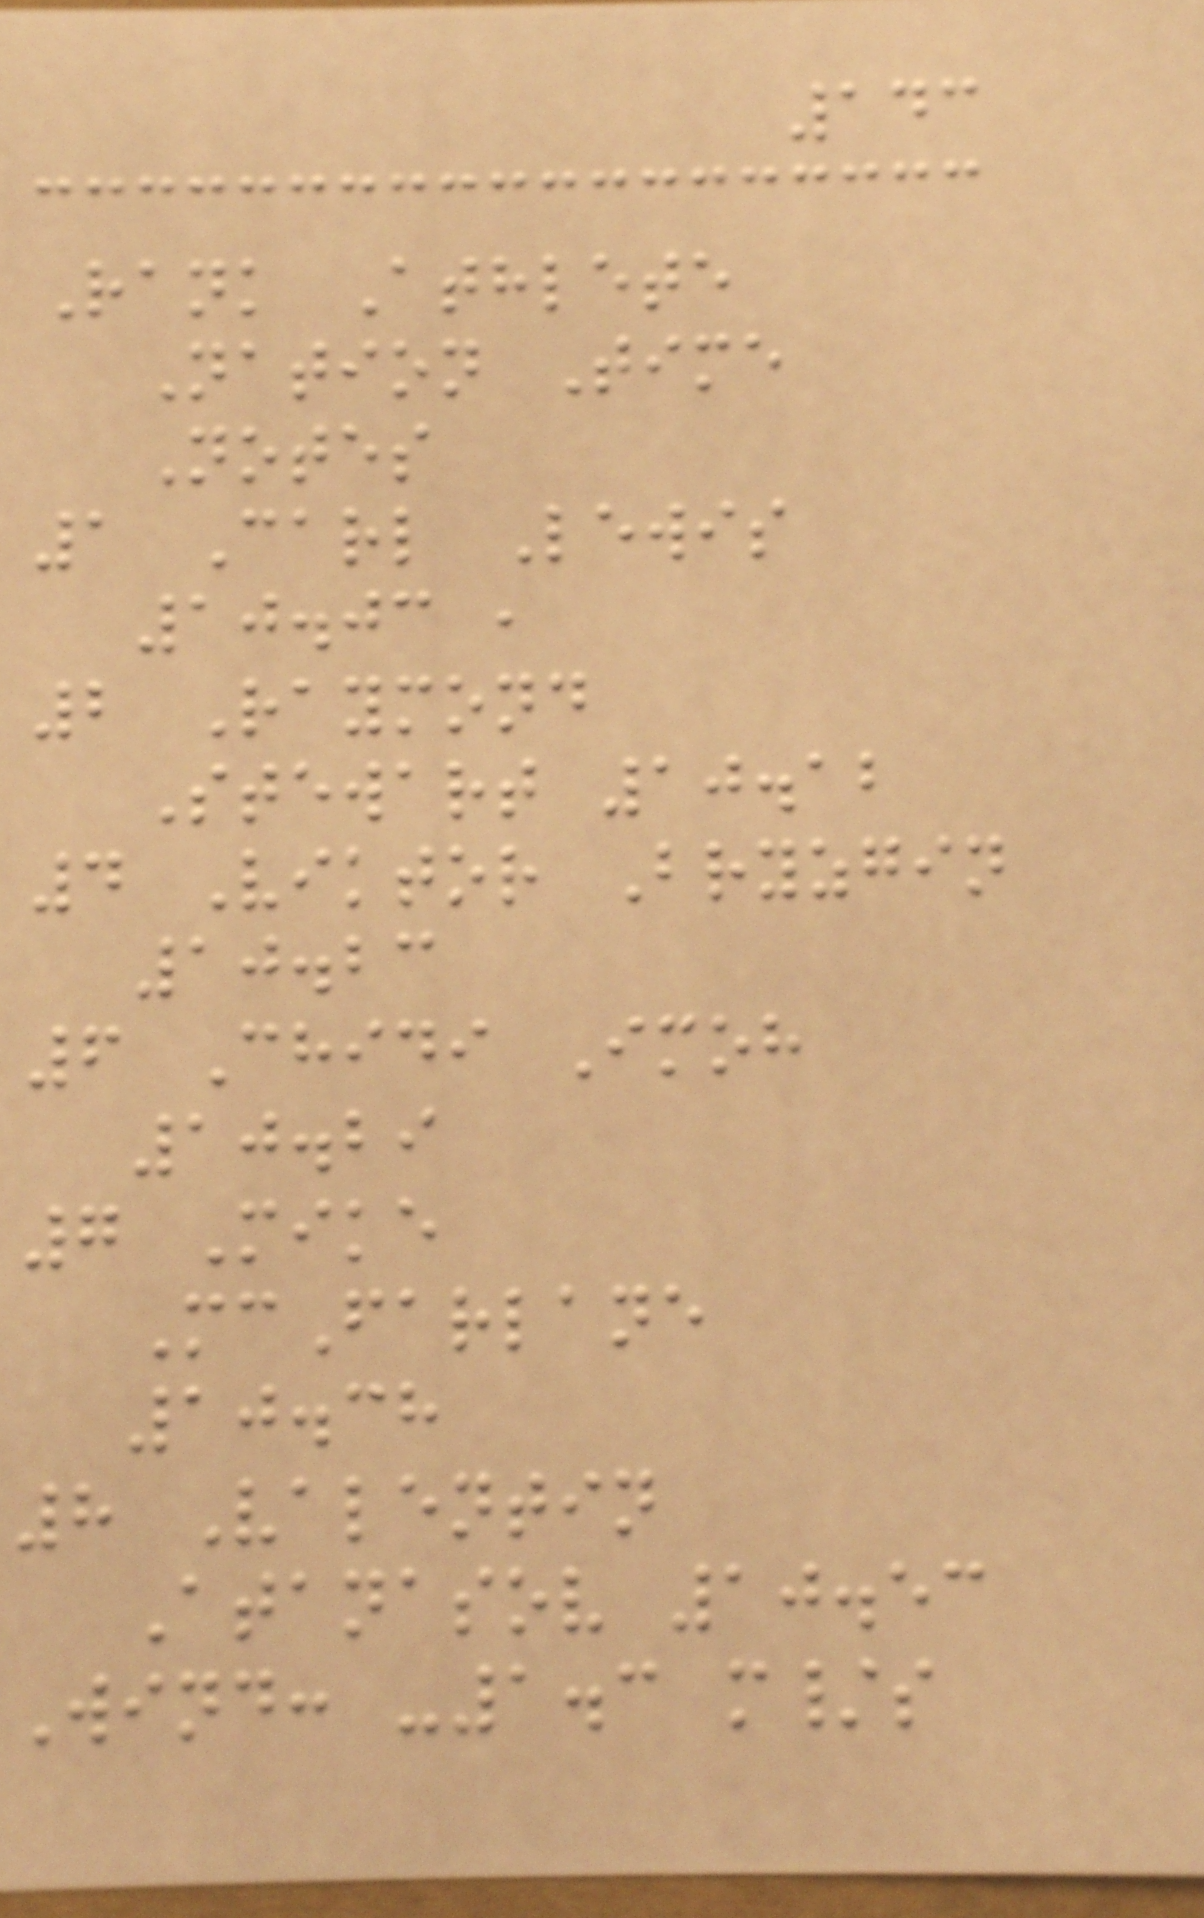143
Rank Athlete
Nation Time
Notes
1 Carl Lewis
10.03 ,
2 Raymond
Stewart 10.12
4 Viktor Bryzgin
10.23
6 Chidi Imoh
10.29
7 Mike
McFarlane
10.38
8 Valentin
Atanasov 10.53
Wind: -1.3 m/s
